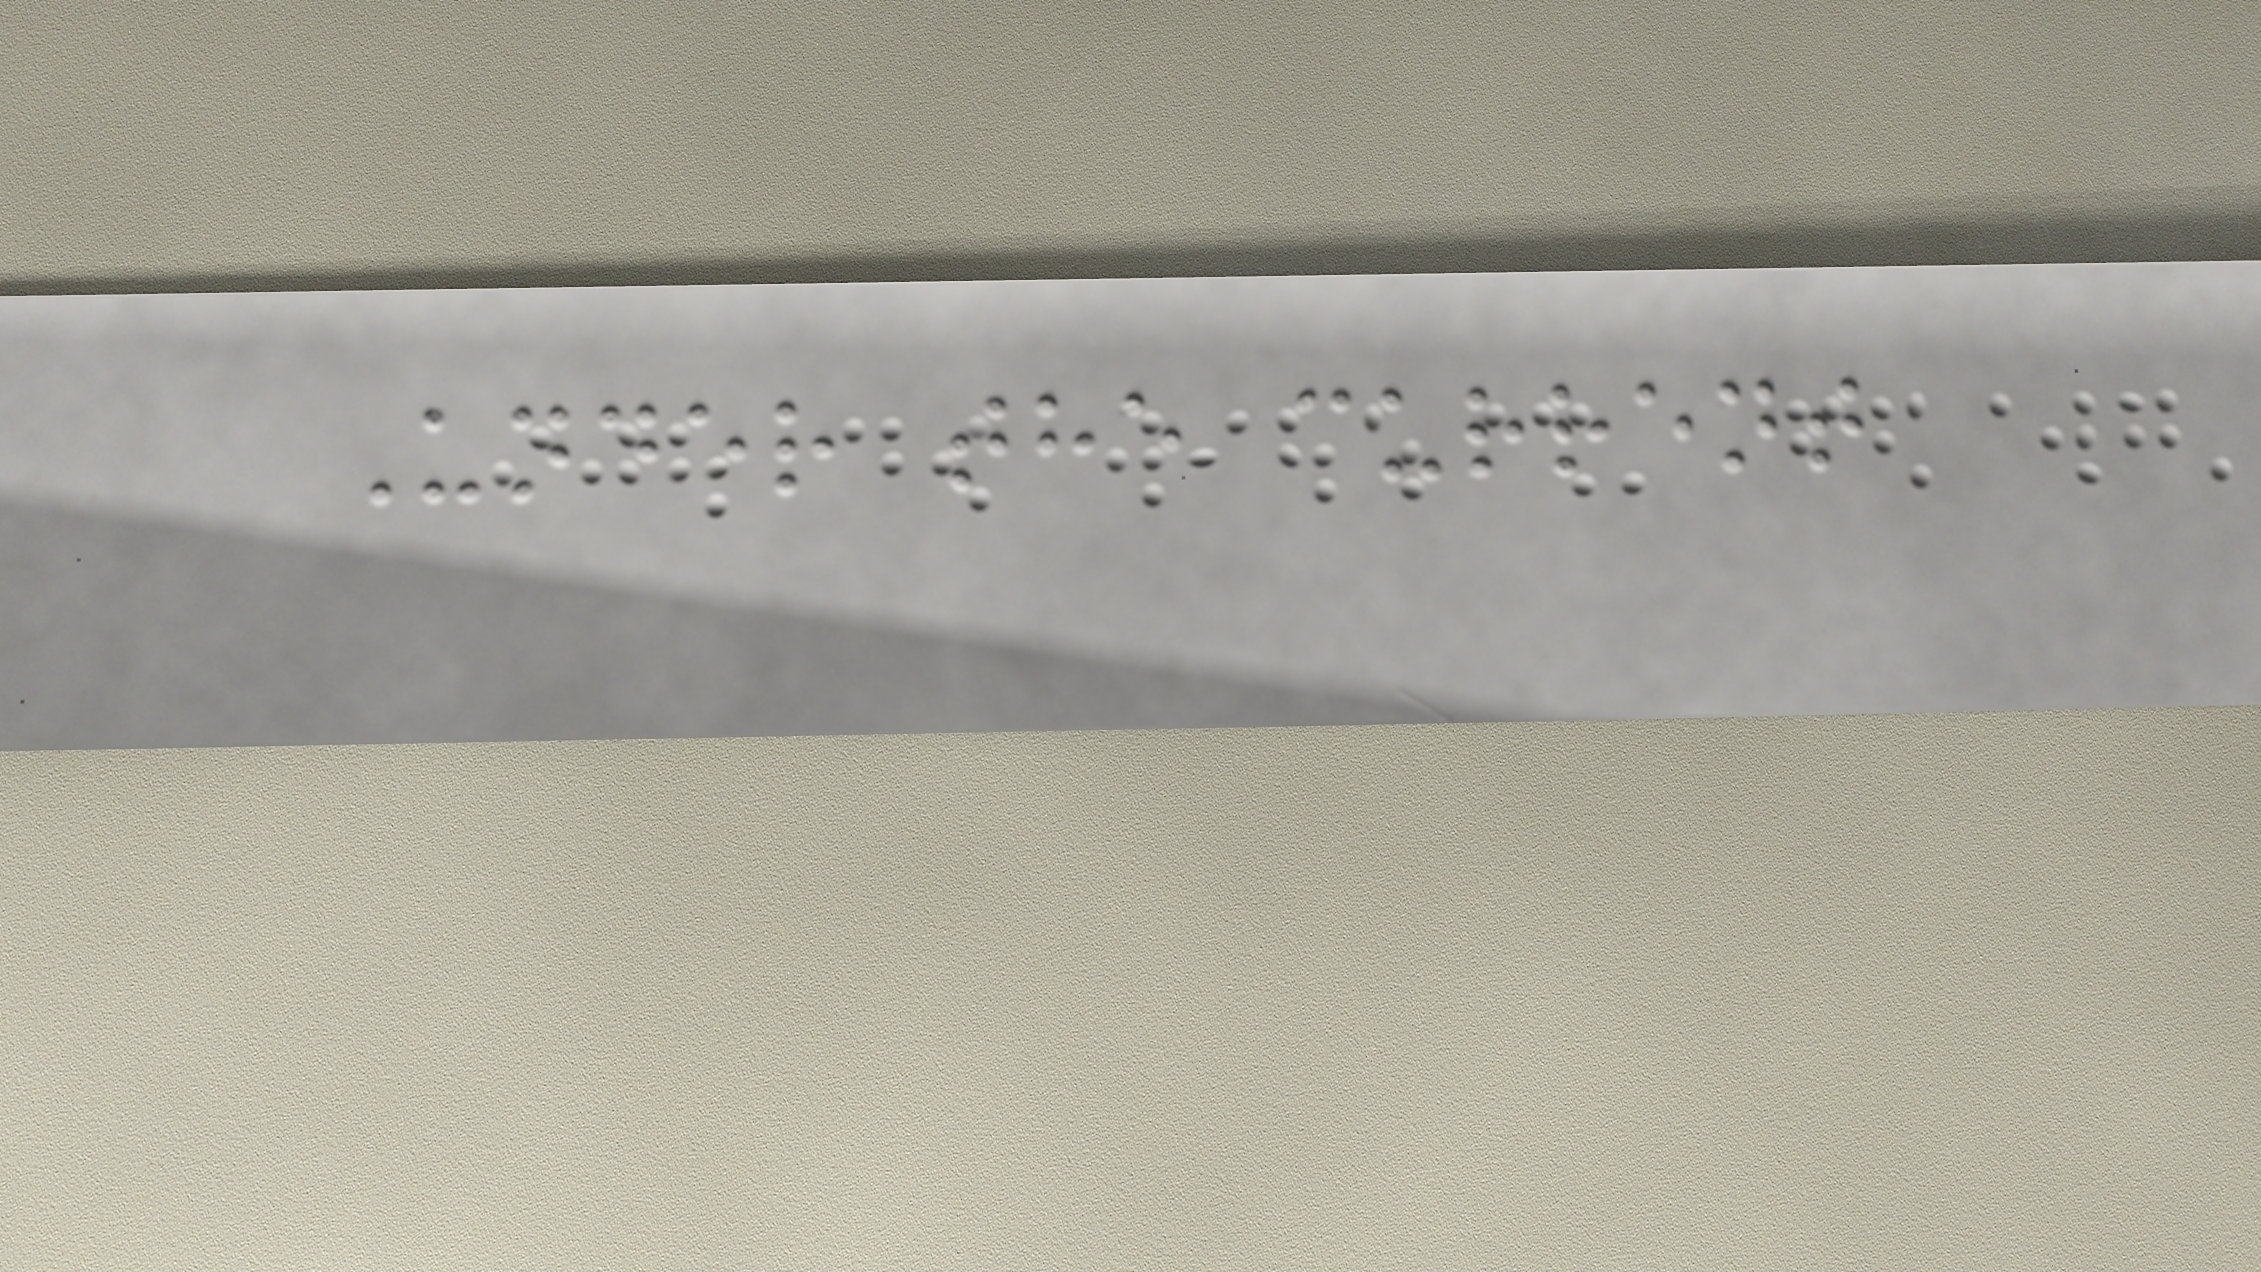Under the current
